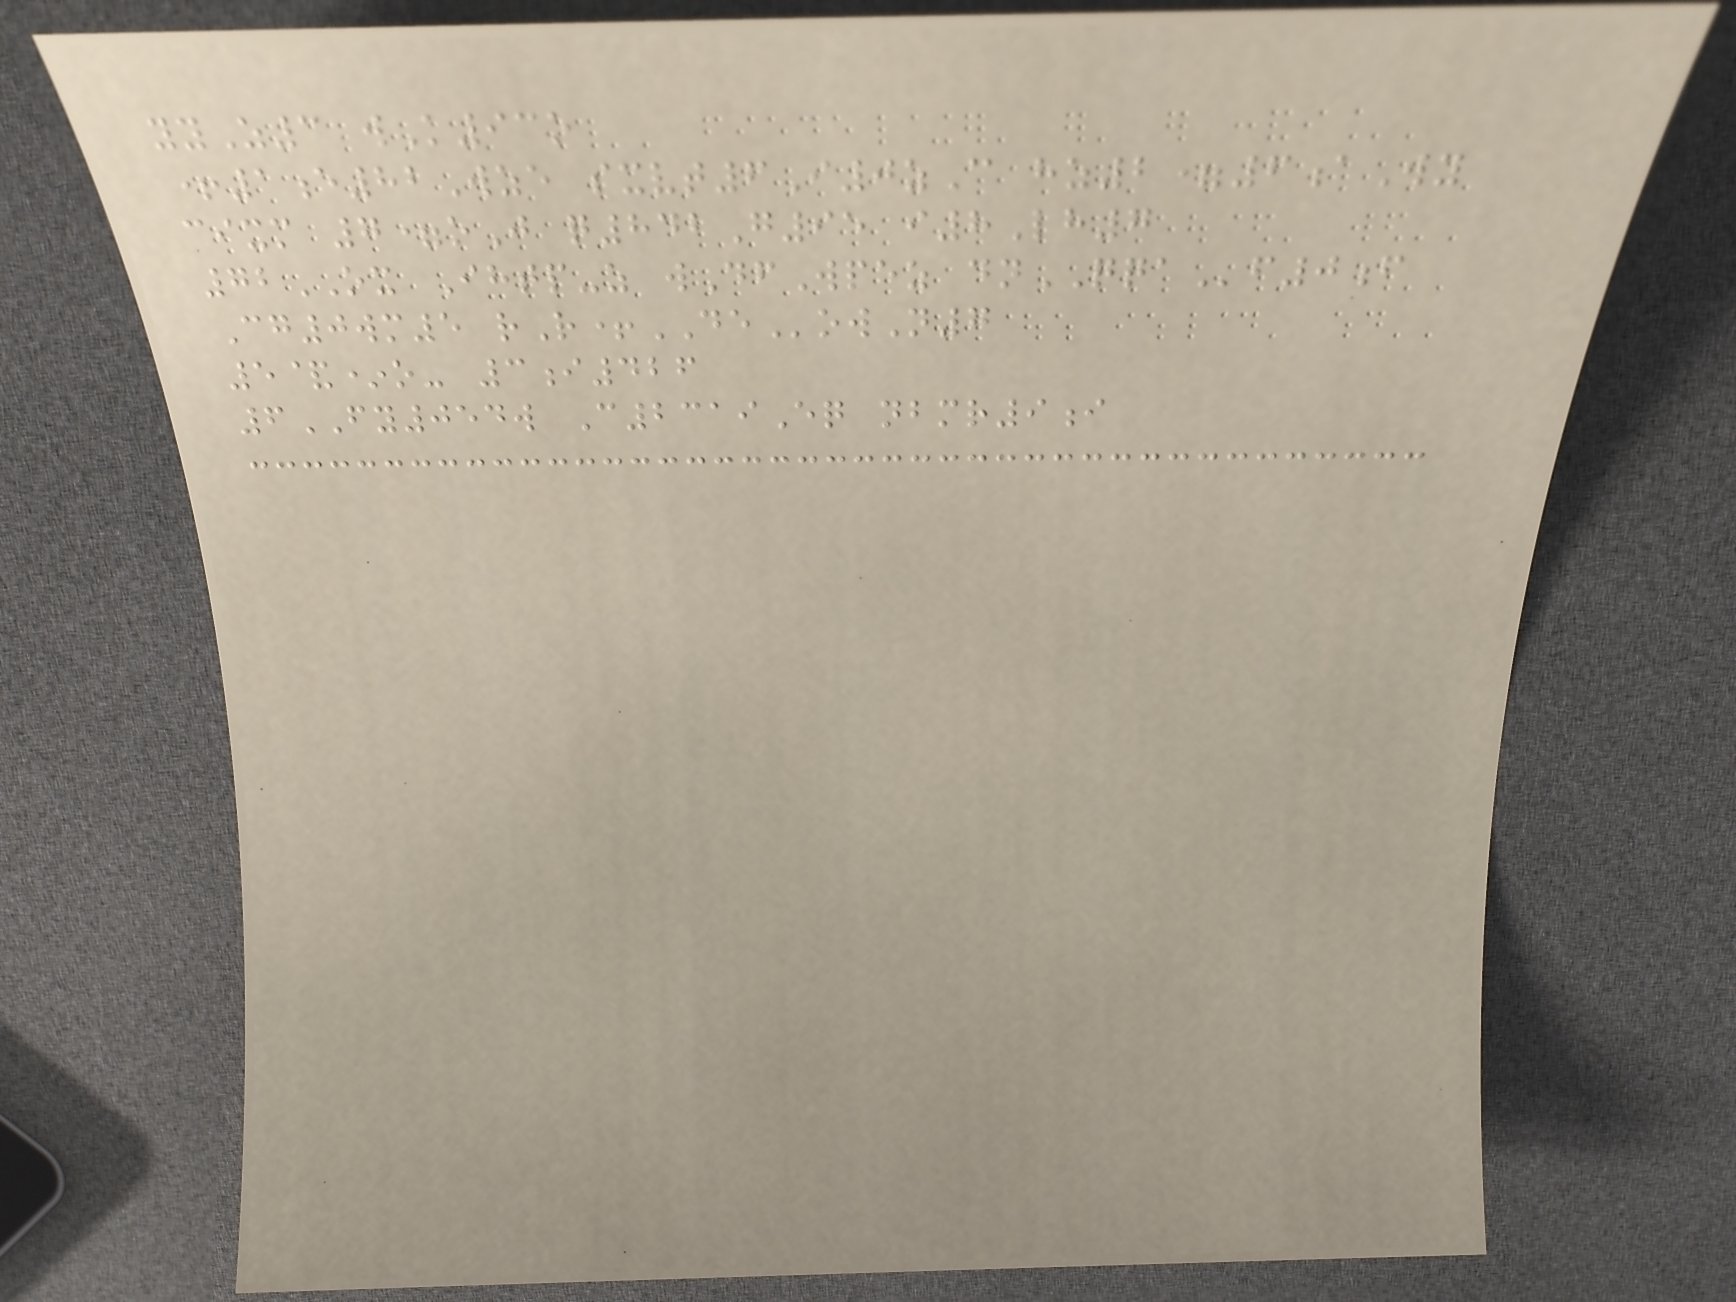yyZ3 wK93o
+1e82Wze sxvt6I0zC hz2=6aWy
cixm 7=oJ q842G95 i8Lh7
72OX Ihtp-z wDfWpez dnQQAf0f
Cg0wm5 rR+DEowN7
5&*o- 3i426
6FY054w C2319Eq nbmr9i
